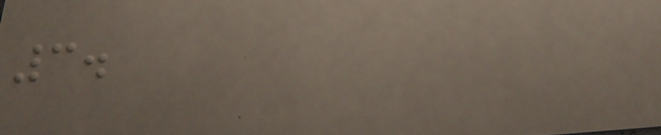3.
